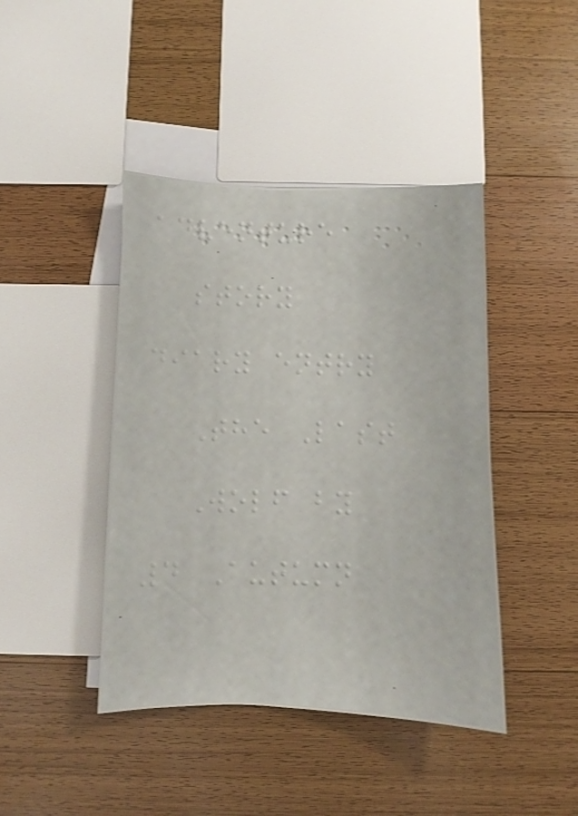adventure
story
diary entry
The Last
Wolf by
4 Autumn
